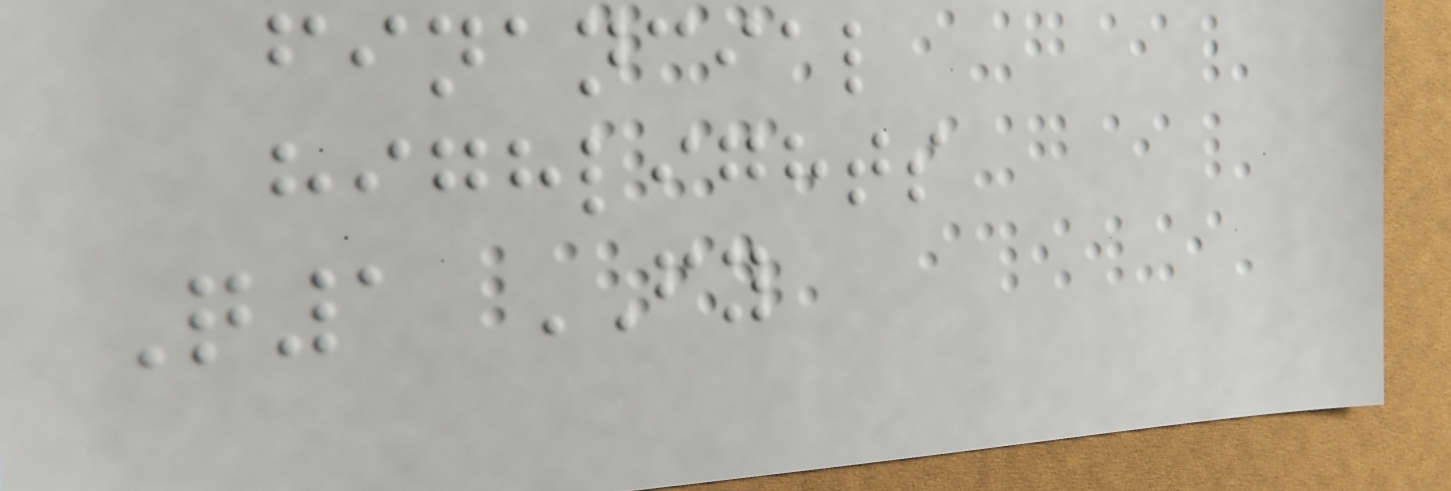financial
highlights
Q1 FY
